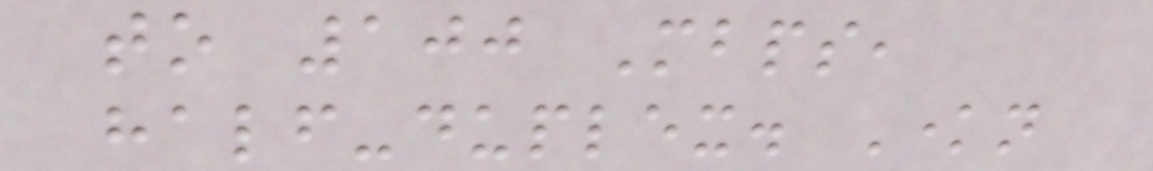to 100 Mbps,
half-duplex. Known
